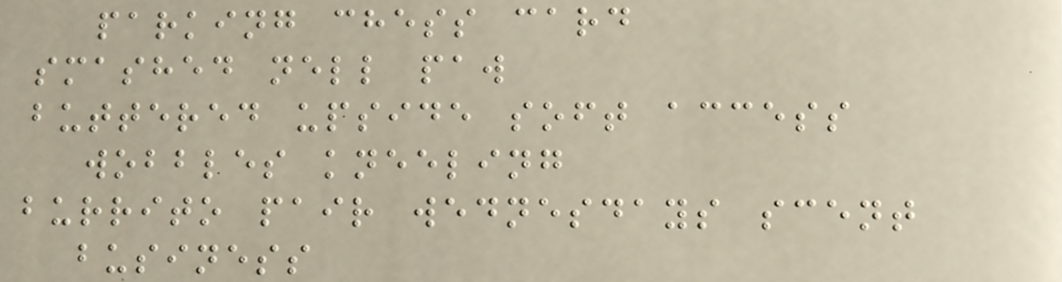parking chess card
smashed nell paw
buttered upside soft access
wobbles kneeling
burrito pair wednesdays scent
business
